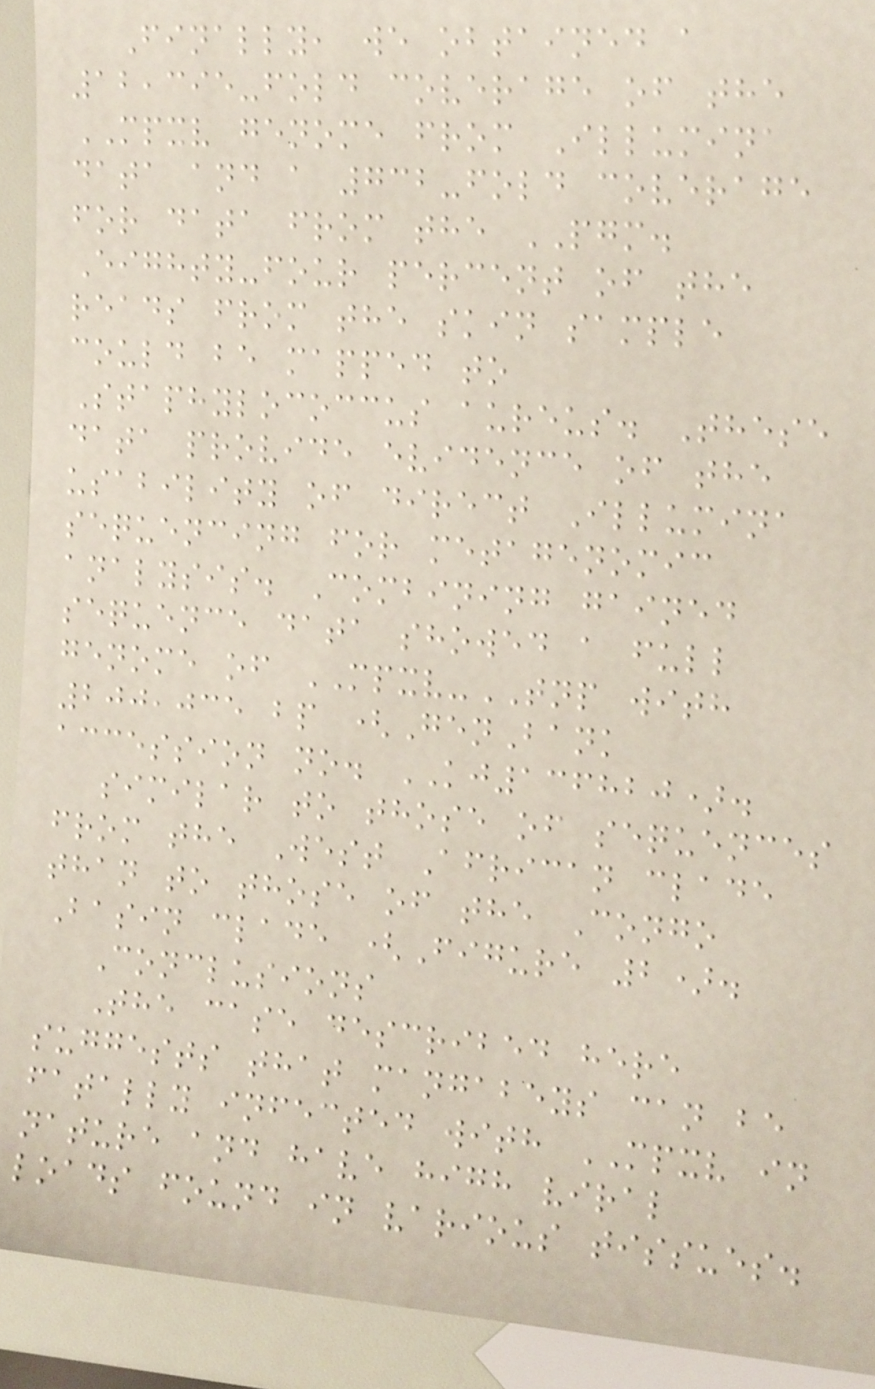Finally, we obtained a
12,395-fold coverage of the
MPXV genome from Illumina
data and a 732-fold coverage
for data from the PGM.
Eighty-four percent of the
reads from the skin sample
could be mapped to
Staphylococcus aureus. These
data provide evidence of the
usability of direct Illumina
sequencing for metagenomic
analysis. Combining gained
sequence data showed a full
genome of MPXV-TNP with
200,035 bp (GenBank
accession no. KJ136820).
similar to those of sequences
from the West African clade
than to those of the Congo
Basin clade (Figure 2).
Conclusions
The case described here
suggests that mangabeys can be
fatally infected with MPXV in
nature and have high viral
loads found in various tissues.
